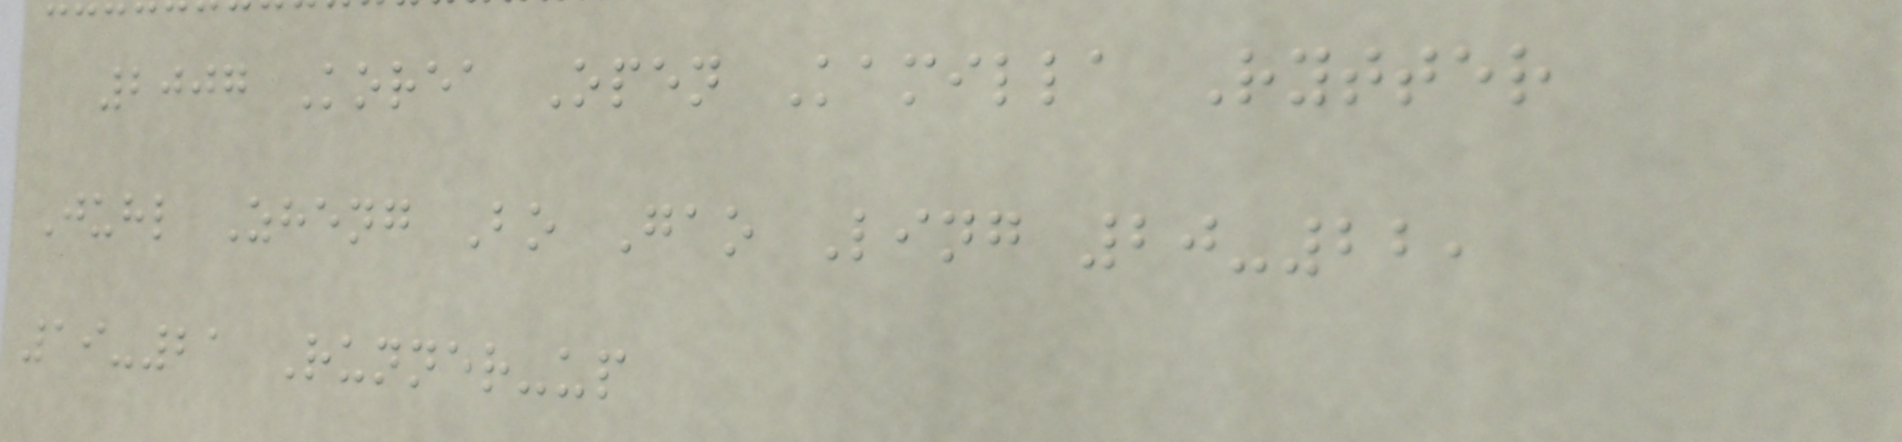2007 Korea Open Kamilla Rytter
Juhl Zheng Bo Gao Ling 20-22,
19-21 Runner-up
